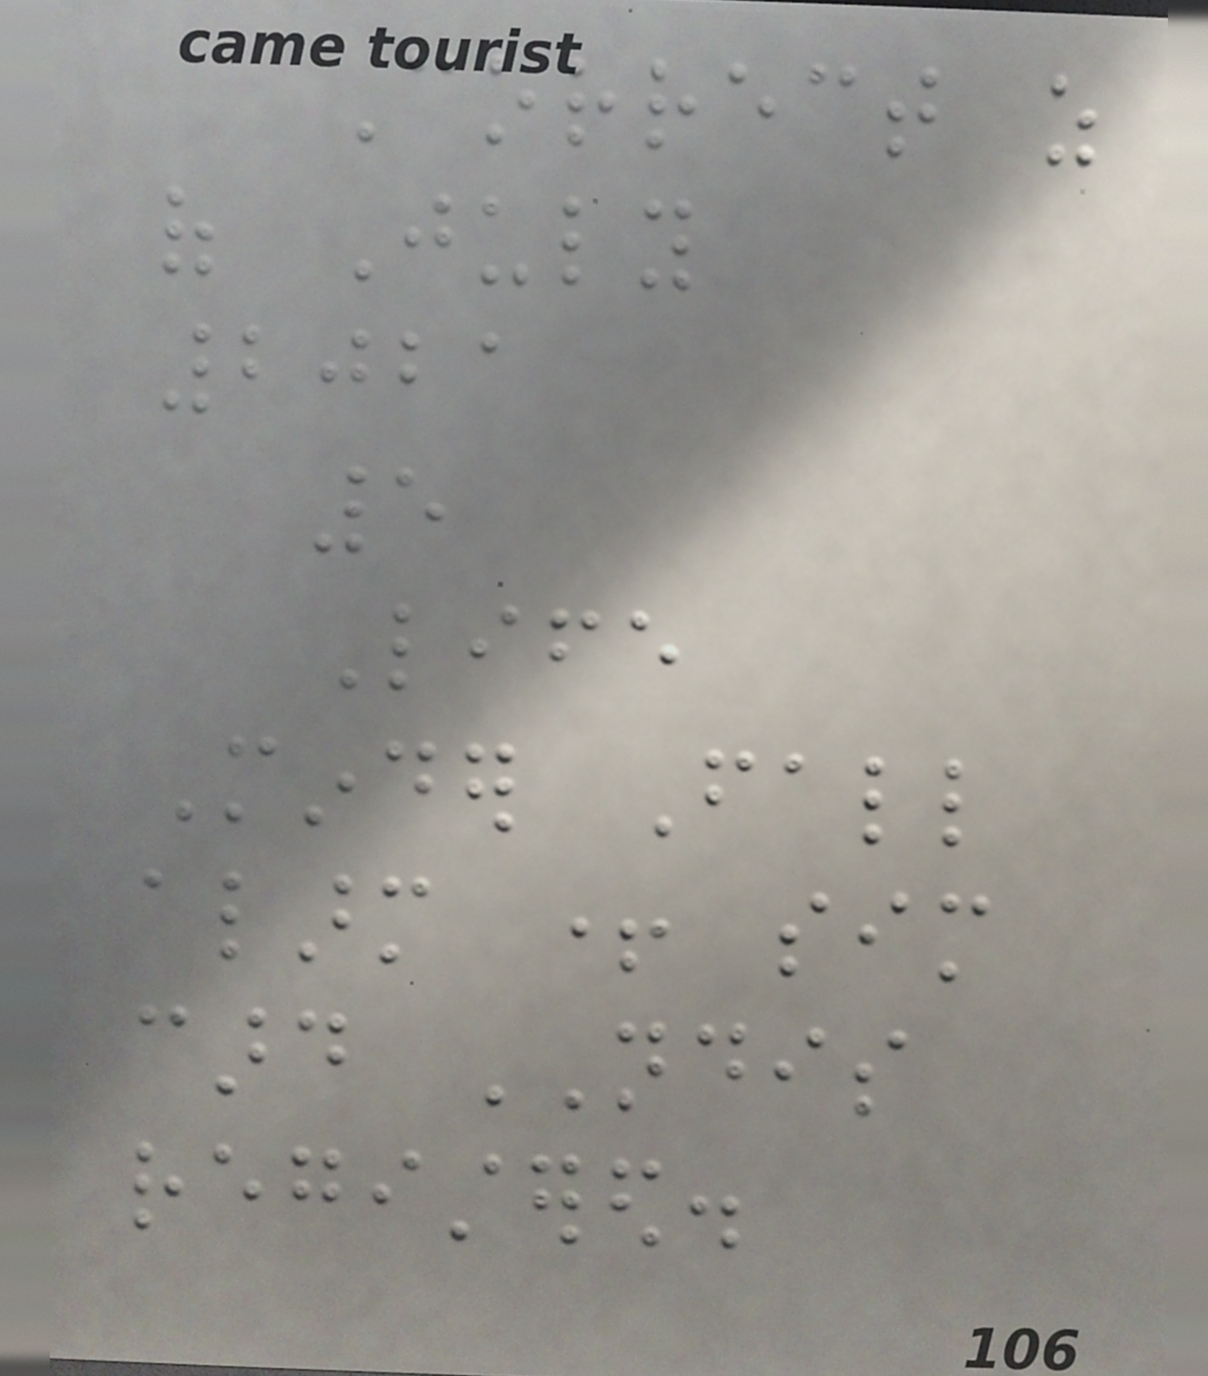Correct as
of July
2021
5
Life
Minder Fall
alarm + sim
card NDIS
registered.
